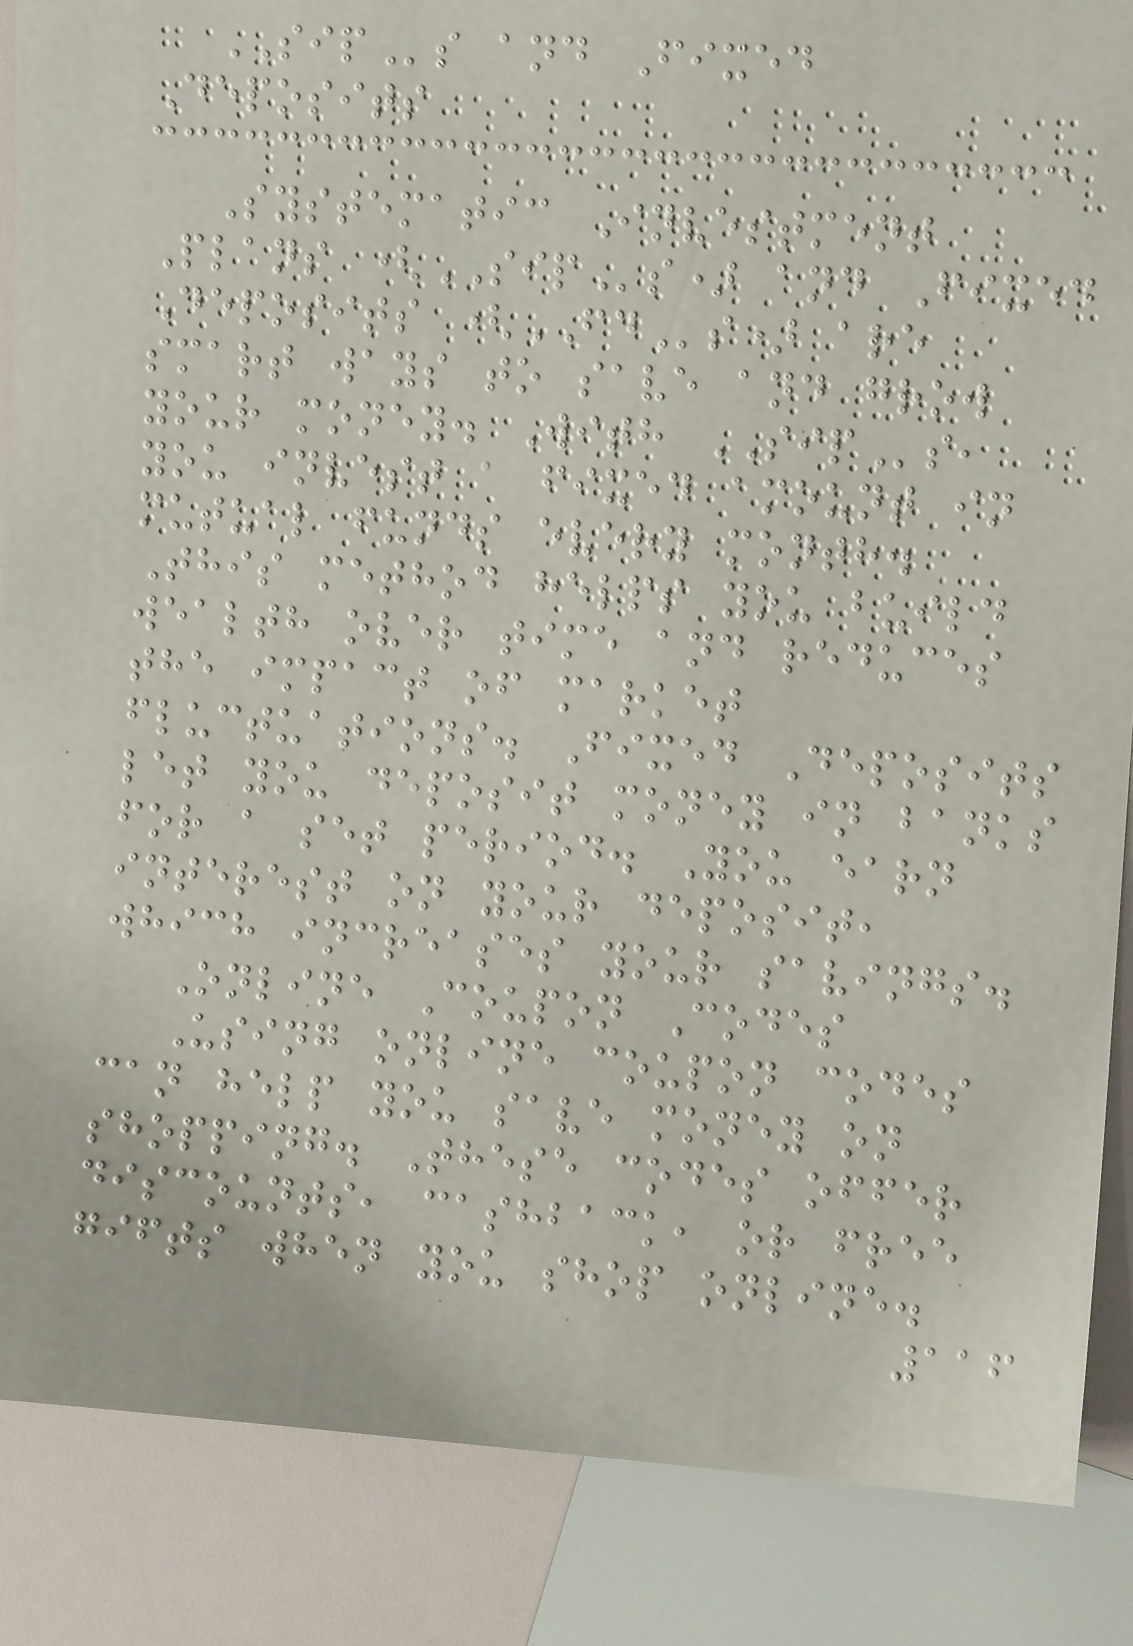SIPs and Fixed
Deposits
Systematic Investment
Plans (SIPs) and Fixed
Deposits (FDs) are
smart ways to save and grow
your money. With SIPs,
you invest a fixed amount in
mutual funds every month.
This method helps you build
wealth over time and reduces
the impact of market
fluctuations. Fixed Deposits
let you deposit money in banks
for a set period. You earn
interest on your deposit,
which increases your savings.
Online Coupon Codes
Using online coupon codes
can help you save money on
shopping. These codes offer
discounts, cashback, or free
gifts when you shop online.
116
